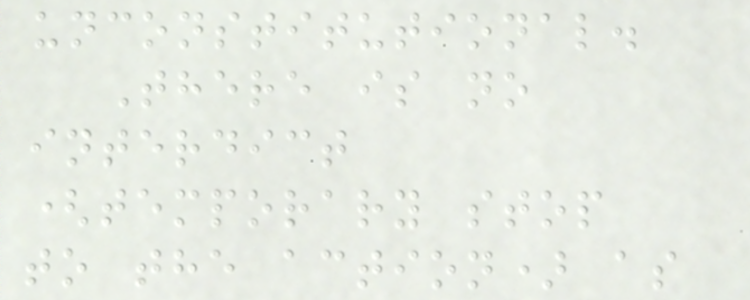unconstitutional.
There is no
interdict
(temporary stop
to the action) as
